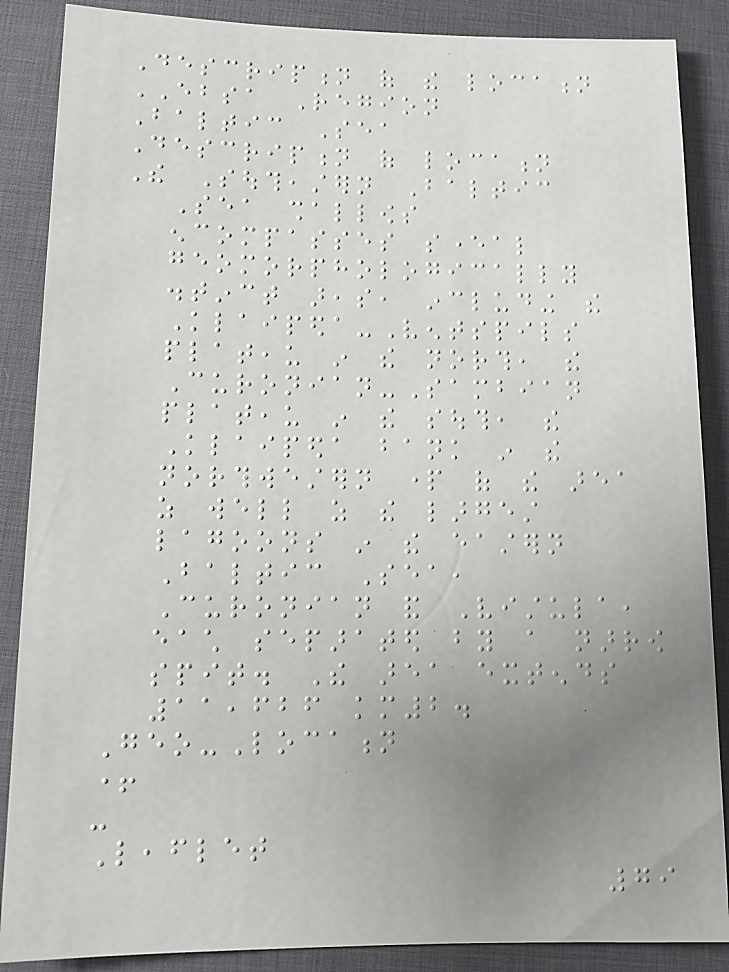Description of the location
EBSA Region
Baltic Sea
Description of location
The Southeastern Baltic
Sea shallows
encompasses several
geomorphologically
distinct areas, including the
Klaipeda-Ventspils
plateau in the north, the
Curonian-Sambian
plateau in the south, the
Klaipeda bank in the
northwestern part of the area
as well as the largest
lagoons in the eastern
Baltic Sea,
Curonian and Vistula,
each separated by a narrow
spit. The area extends
11,626 km2.
Geo-Location
+
-
Leaflet
79
